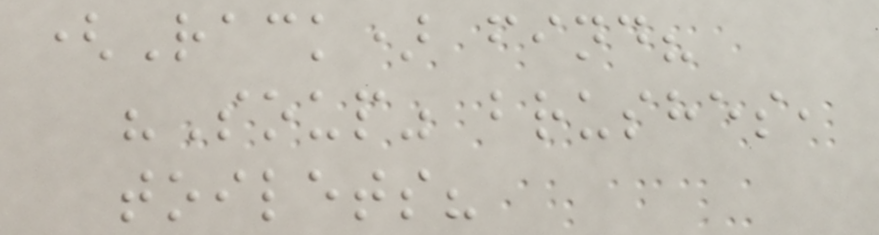(Rack) find?
"Soup" brushes,
toilets?
